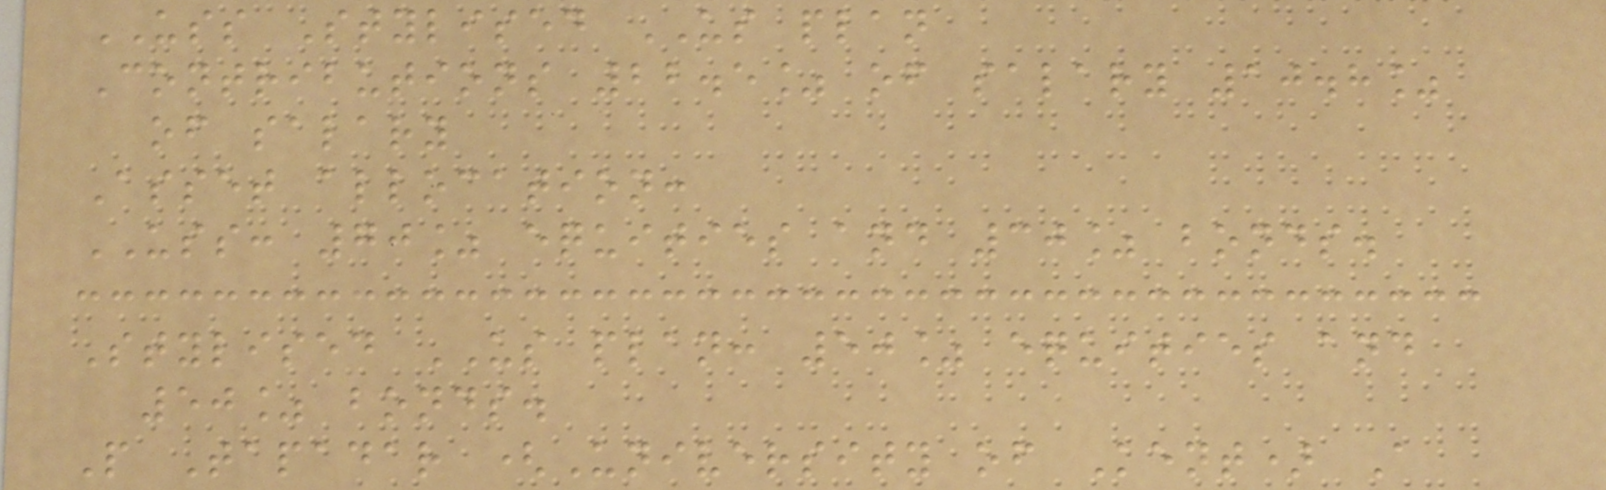USS Stylised US plan
Contributions 22.5% of salary 10.8%
of salary
Asset allocation:
USS: 70% equities and 30% bonds.
Stylised US plan: 50% equities and
50% bonds.
P Tapadar (University of Kent) A
